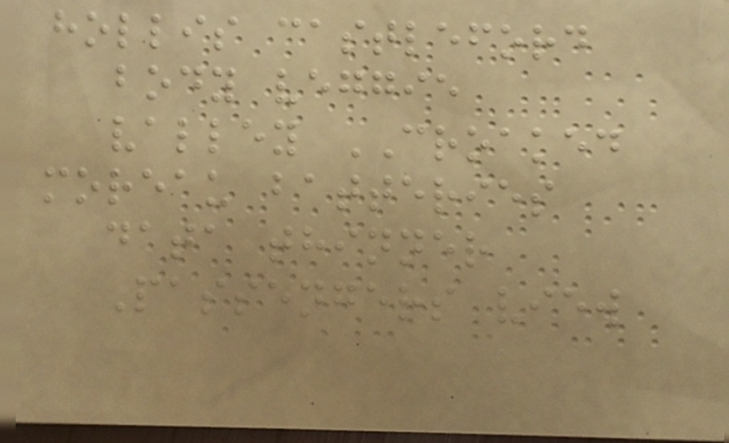hollis castleford
body veggie
valley CROAKED
moreau batteries
data thinner
Passengers view
